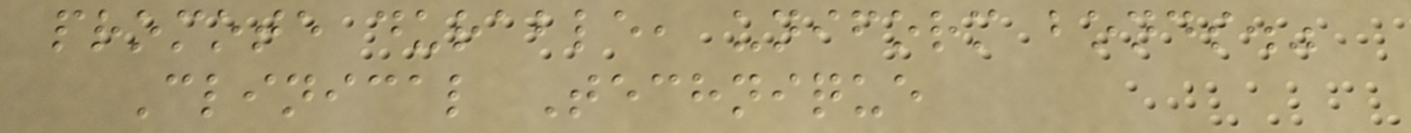promote durable, uniform bonds."
Clinical Technique
